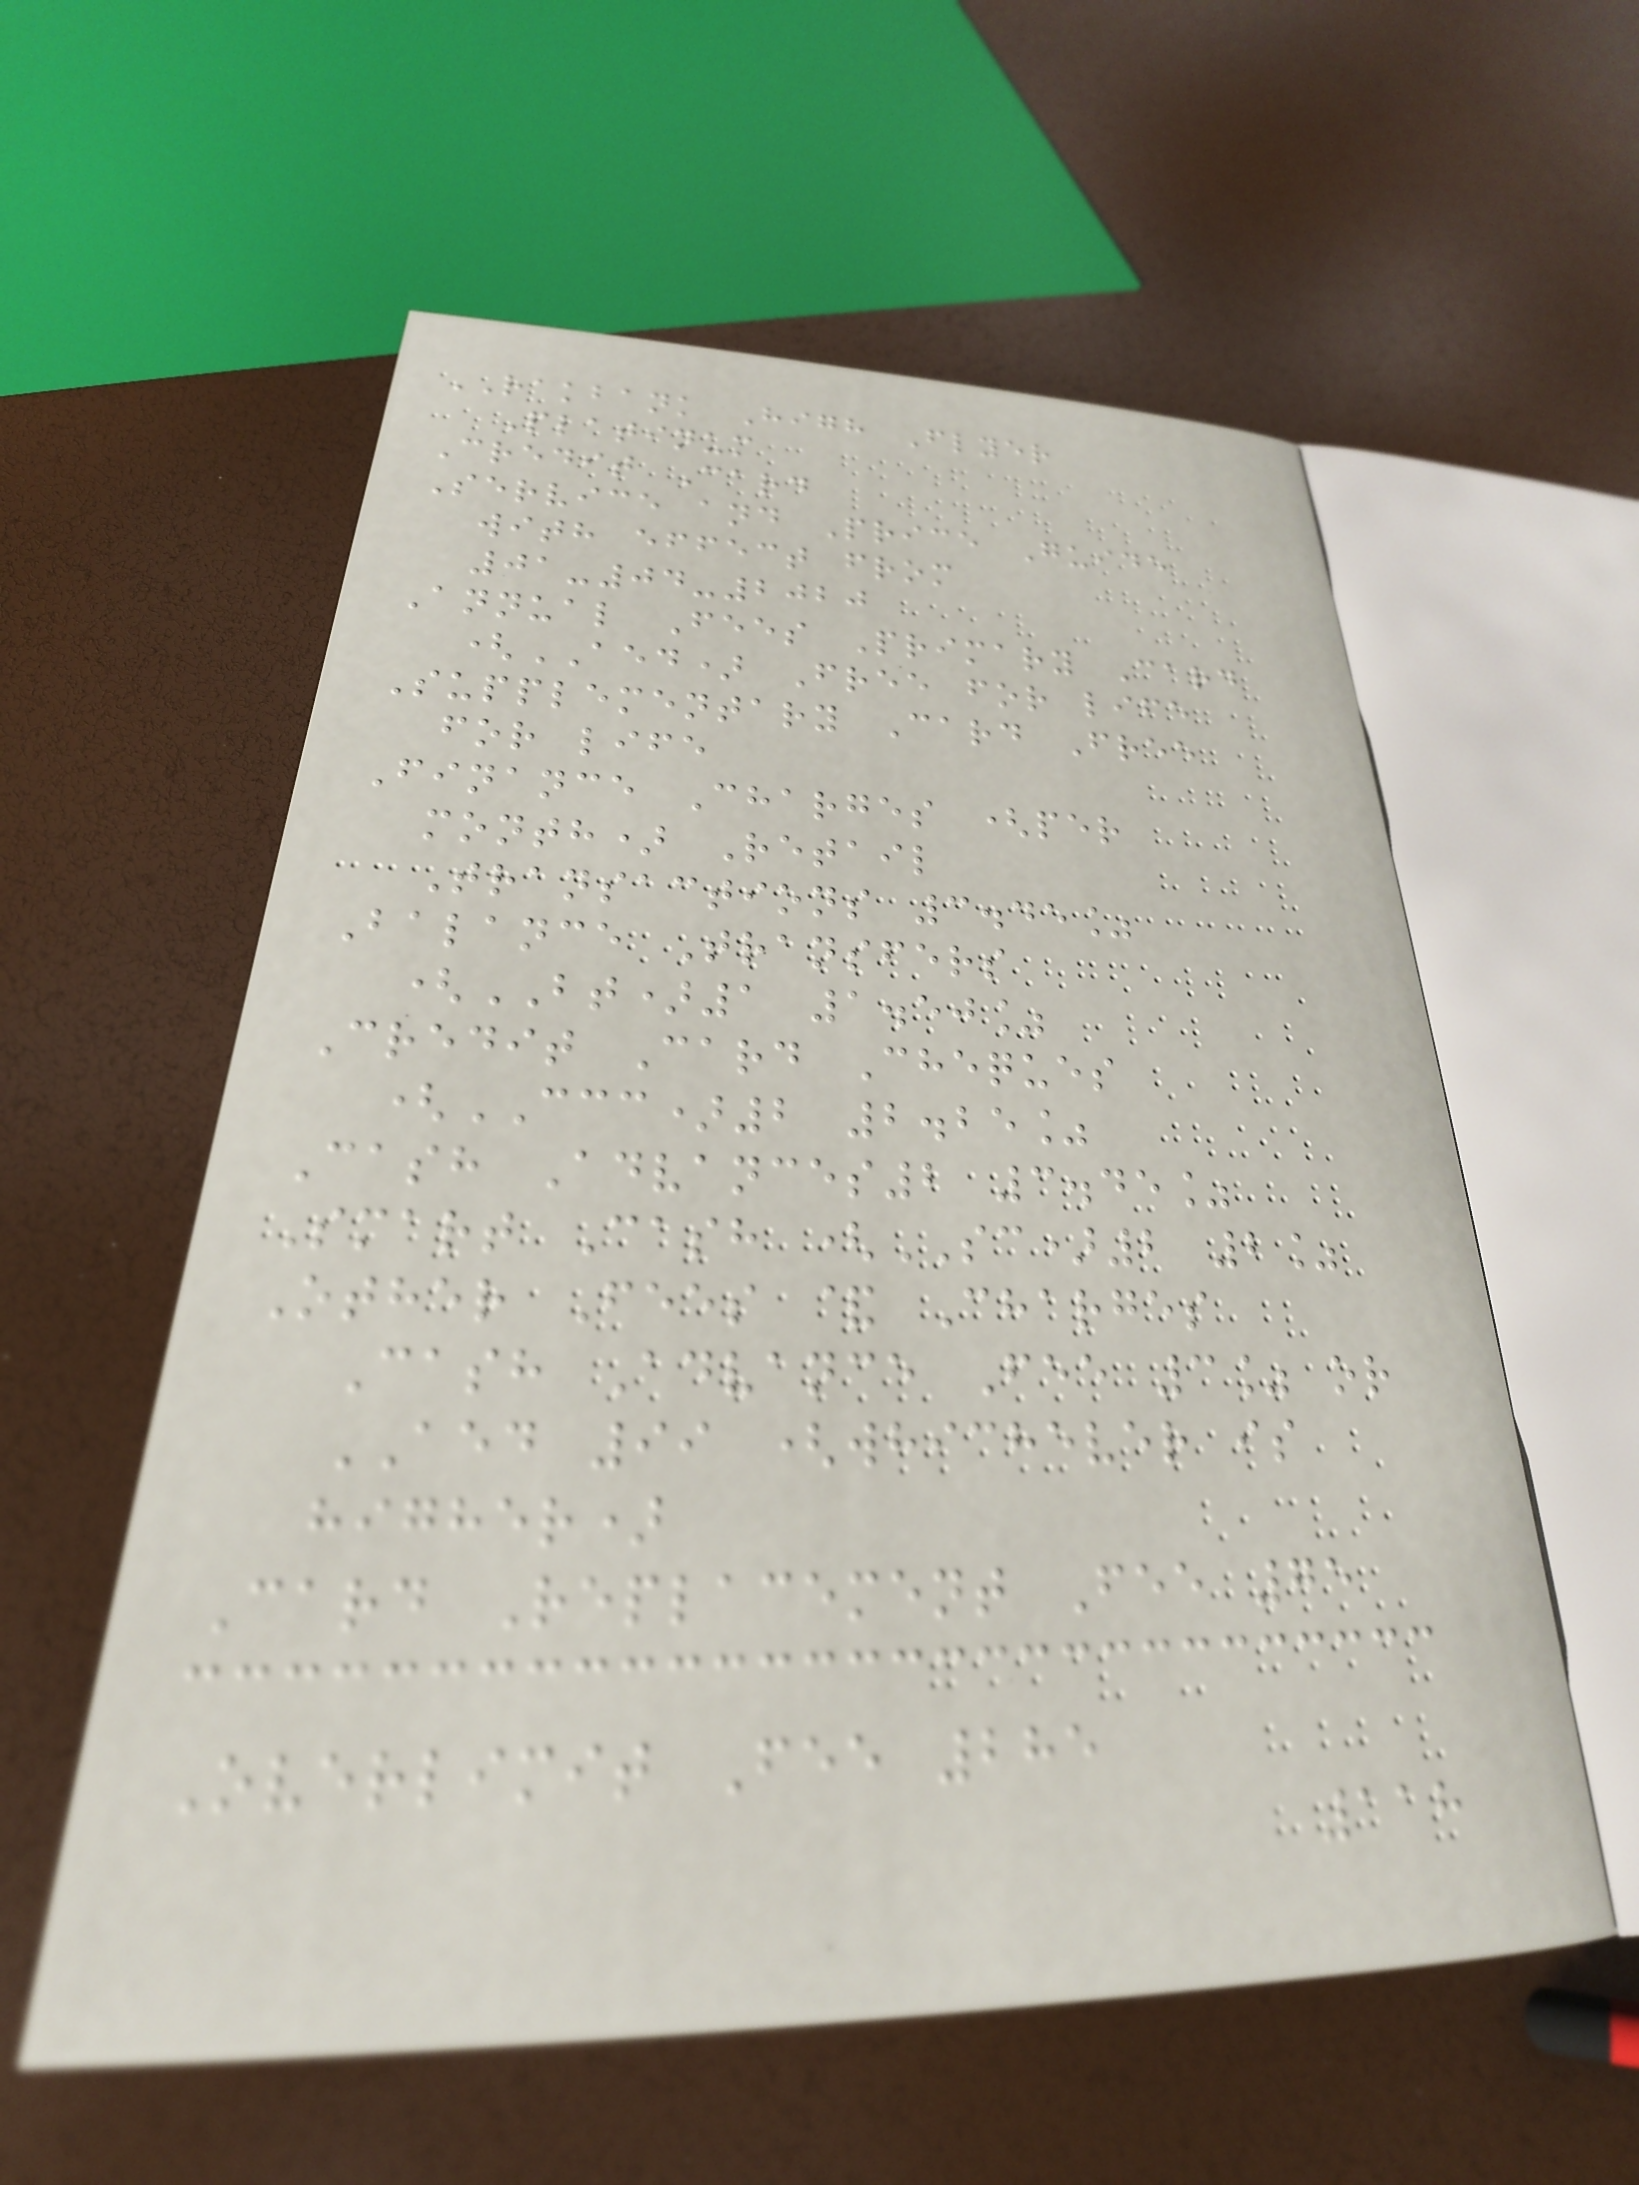RAKBANK High Flyer
Platinum
Credit Card
Service and Price Guide
with effect from
01-04-2020
Annual Fees Primary Card
(AED) Free for life
Supplementary Card Free
for life
Finance Charges (per
month) Retail
Transactions 3.45%
Balance Transfers
(BT)1 1.50%
Credit Card Cheques
(CCC)2 2.25%
Cash Advances2 3.45%
Smart Cash (SC)2 2%
Other Fees & Charges
Cash Advance Fee 3% or
AED 99 (whichever is
higher)
Card Replacement Fee 75
Overlimit Fee 285
118
